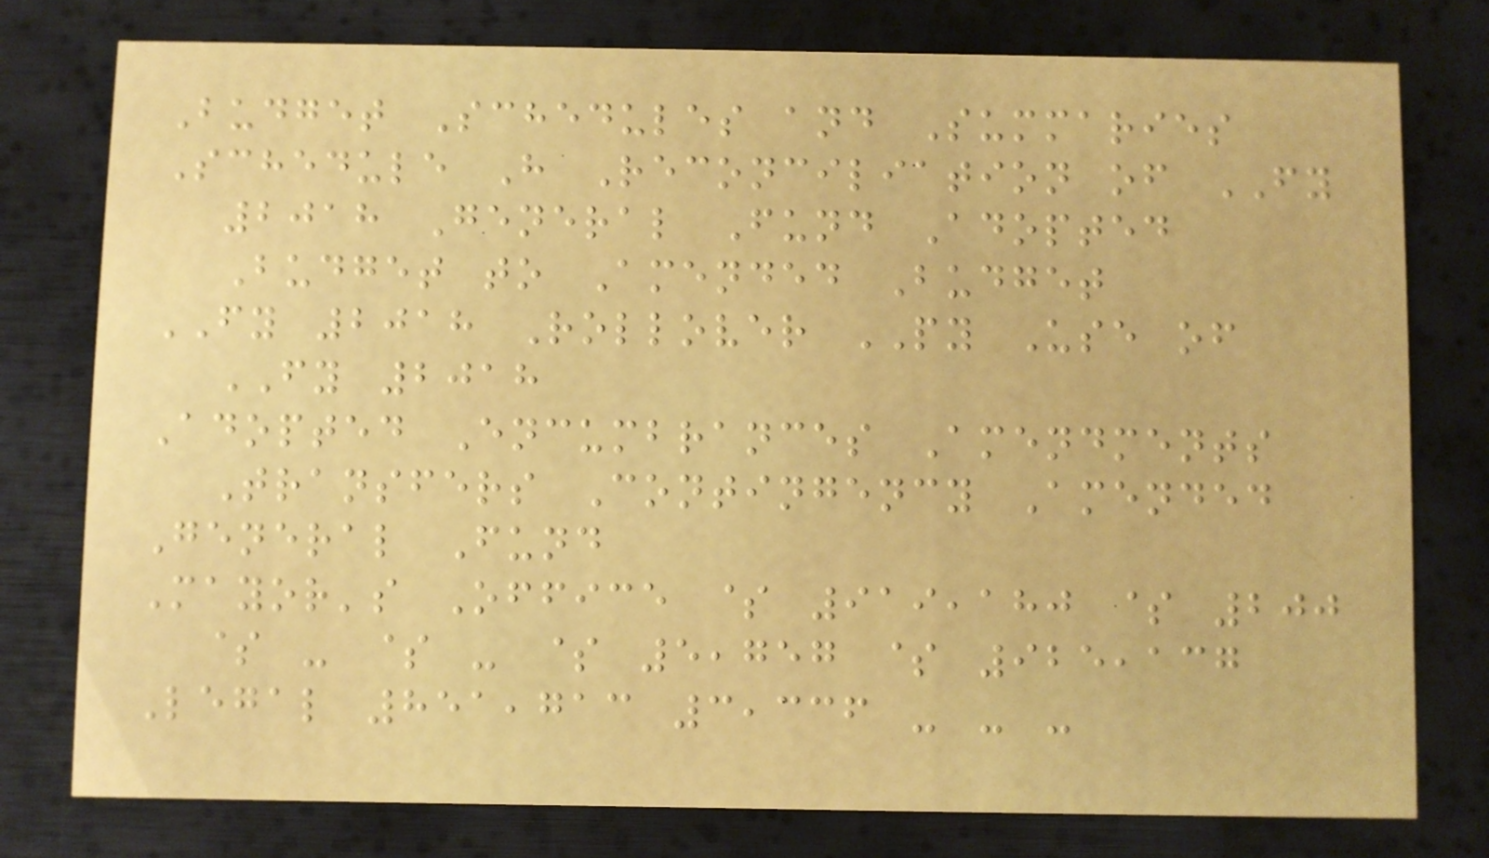Budget Schedules and Summaries
Schedule H Reconciliation of FY
2018 General Fund Adopted
Budget to Amended Budget
FY 2018 Rollover PY Use of
FY 2018
Adopted Encumbrances Amendments
Transfers Contingency Amended
General Fund
Mayor's Office $ 919,180 $ 200
$ - $ - $ 5,757 $ 925,137
Legal 851,713 3,336 - - -
